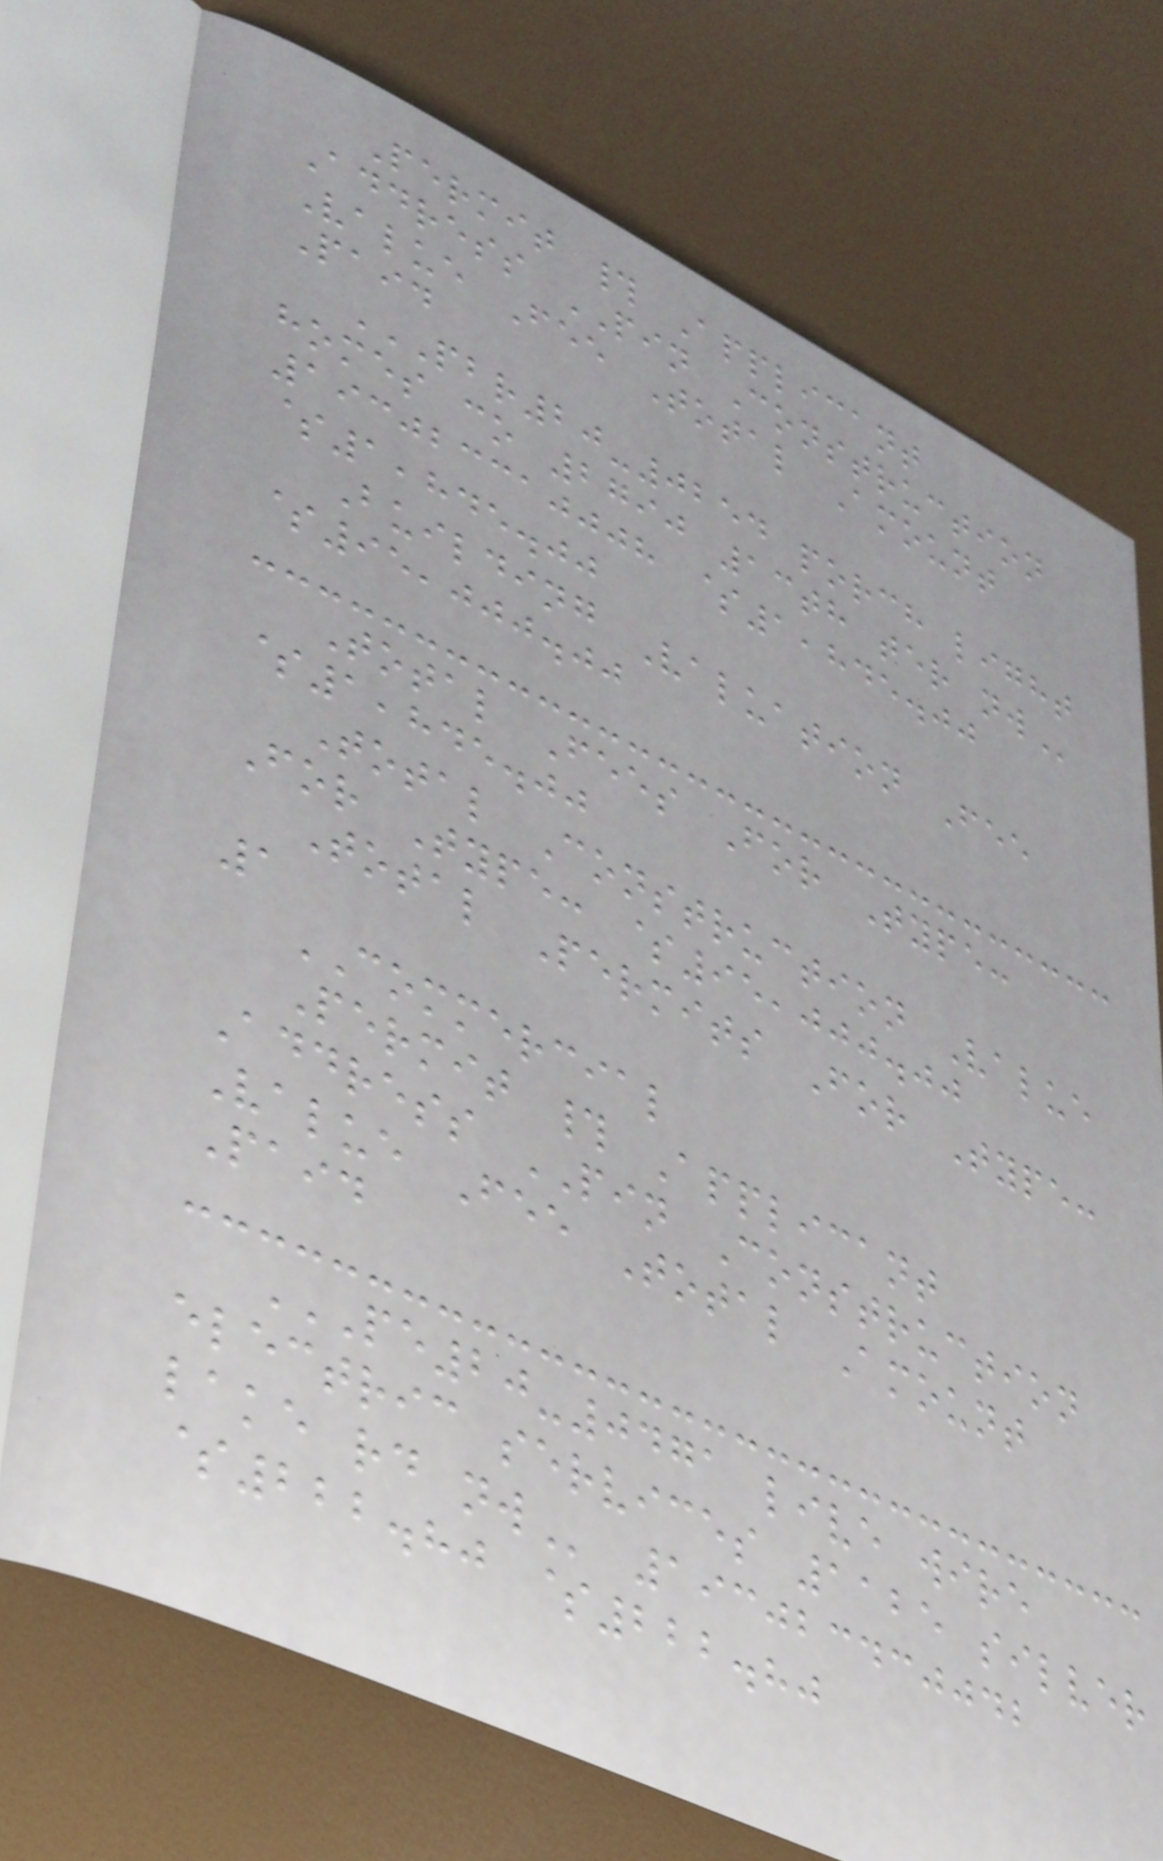Permit # Applicant
Address PIN Construction
Value Fee Total Amount
Paid
PBR20-0254 PORCH LIGHT
HOMES CO 2790 13TH TER NW
193023310008 $1,845.00
$1,845.00
Building Valuation Fee
$95,000.00
Total Fees For Type:
$1,845.00
Total Construction Value
For Type: $95,000.00
Total Permits For Type:
1
COMMERCIAL
Permit # Applicant
Address PIN Construction
Value Fee Total Amount
Paid
PE20-0471 LIVE WIRE
ELECTRIC SERVICES 1125 SILVER
LAKE RD NW 193023430042
$222.80 $222.80
